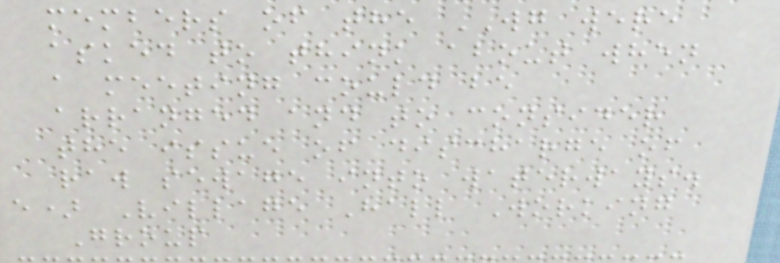members of the WG were
asked to think about when
a meeting could be
arranged and to consider
the issue of discharge of
raw sewage into waterways.
e) Village Hall Working
Group
